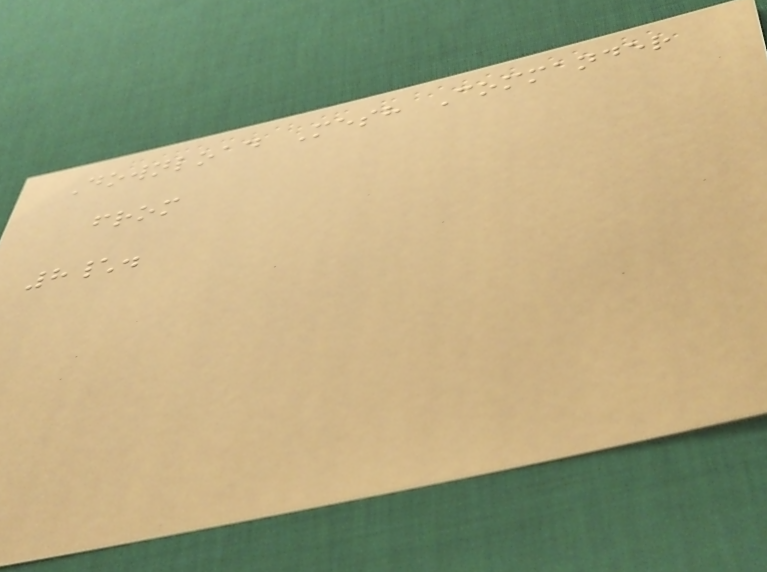Download Mesh Commander
from
8\.
